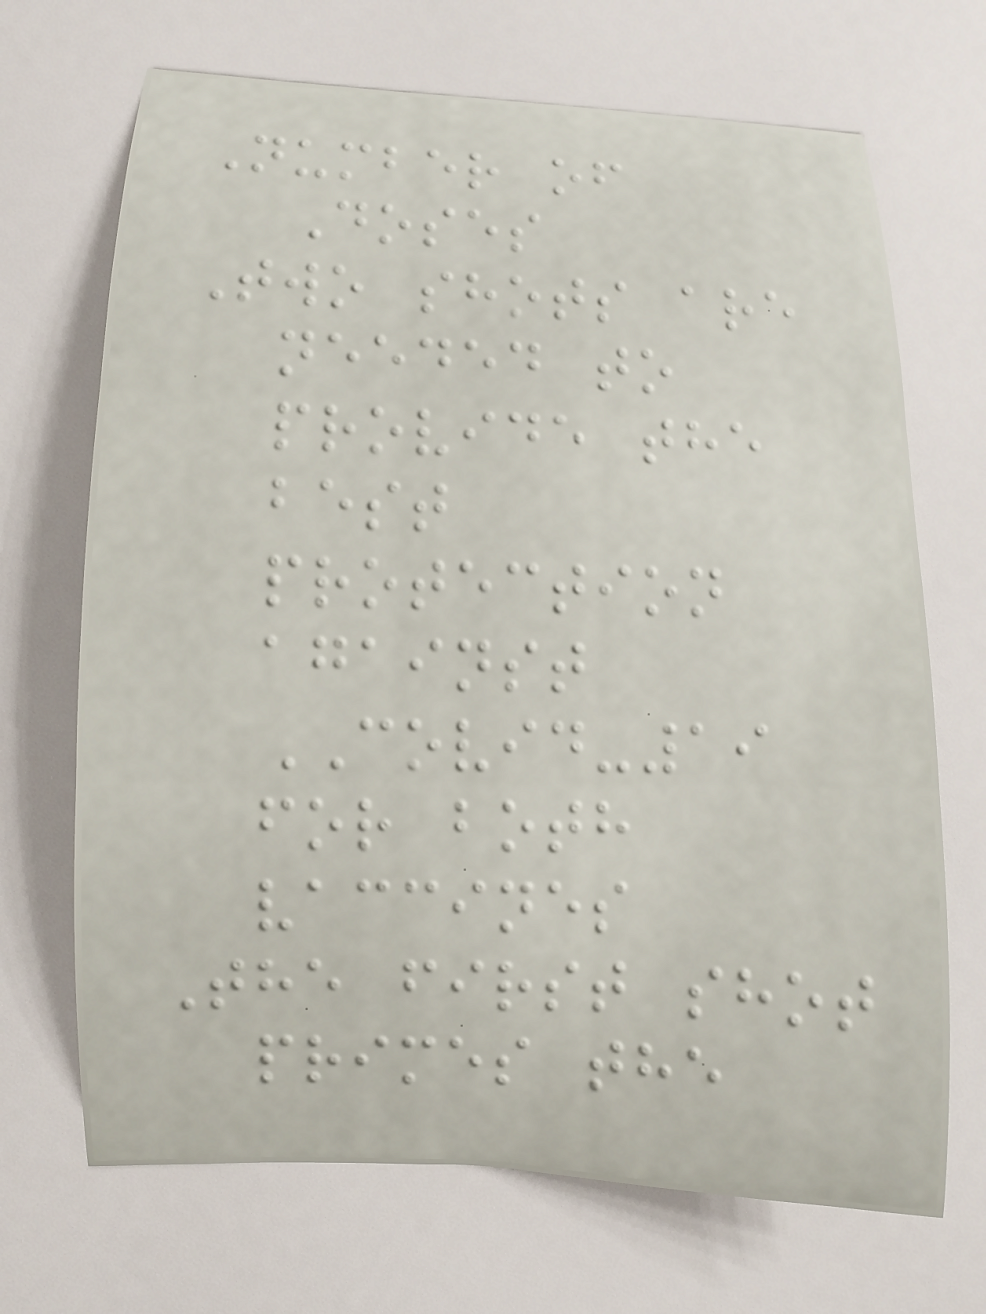Number of
Doses
Two shots are
needed to
provide the
best
protection
against
COVID-19
for both
vaccines
The first shot
primes the
